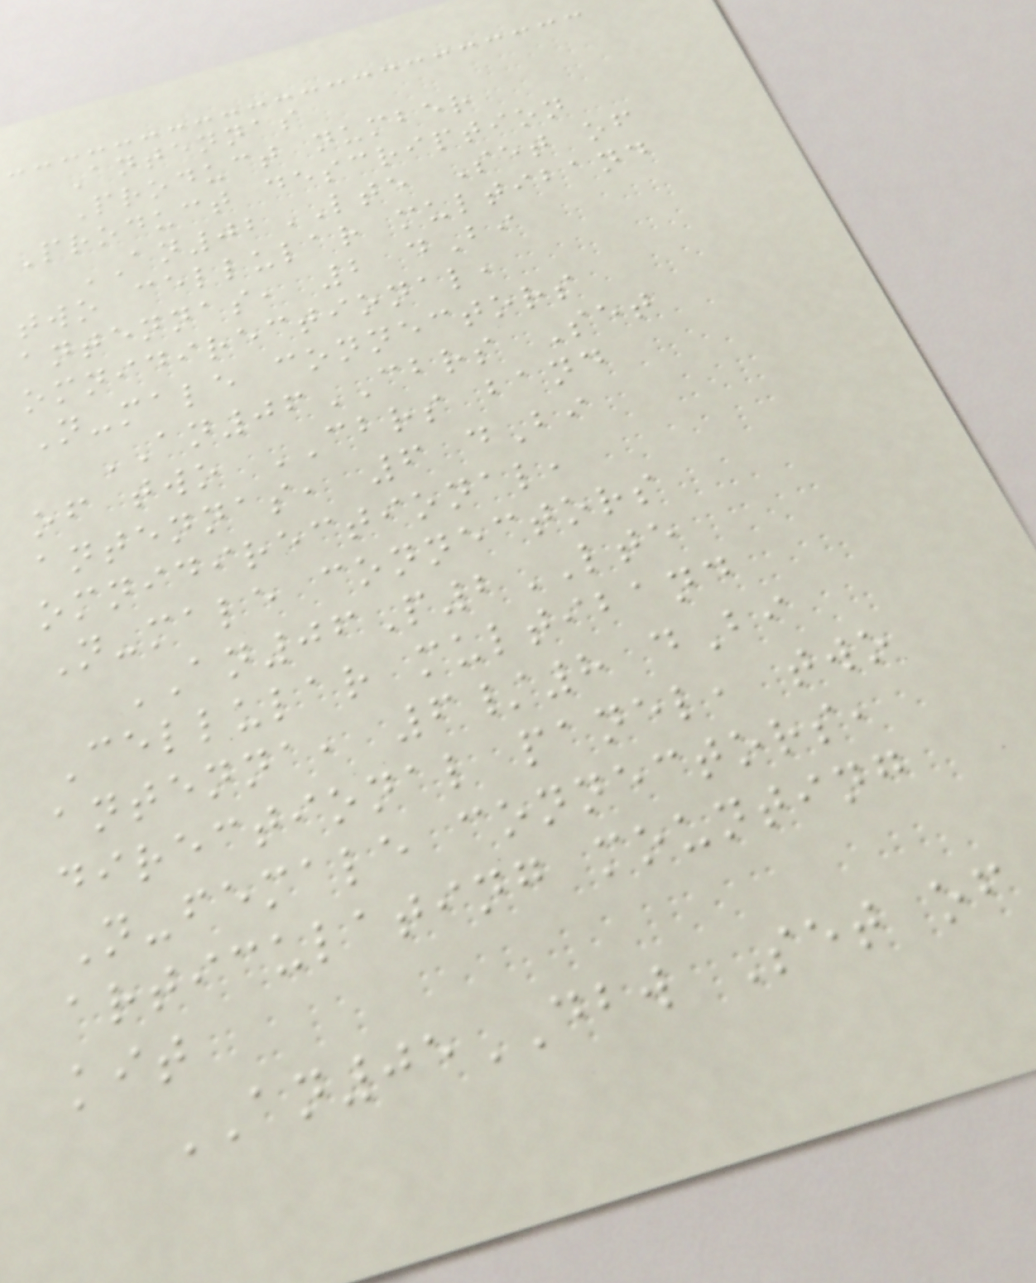Antennas
Product number
Product description
AN02LTE Set of
two cellular multiband
antennas, 2 dBi
omnidirectional,
N-male connectors
AN06CBRS Set
of two CBRS band
antennas, 6 dBi
omnidirectional,
N-male connectors
AN06P2LTE
Cellular multiband
antenna, 6/8 dBi
directional panel, two
N-female connectors,
articulating mounting
kit
AN05DBW Set of
